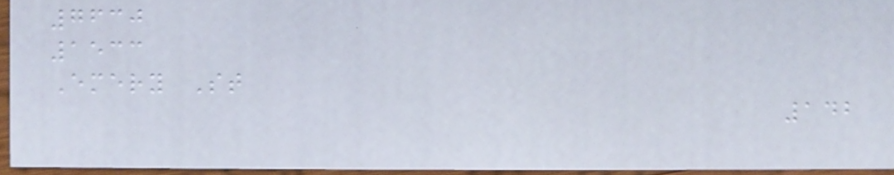7630
1533
Emery St
142
